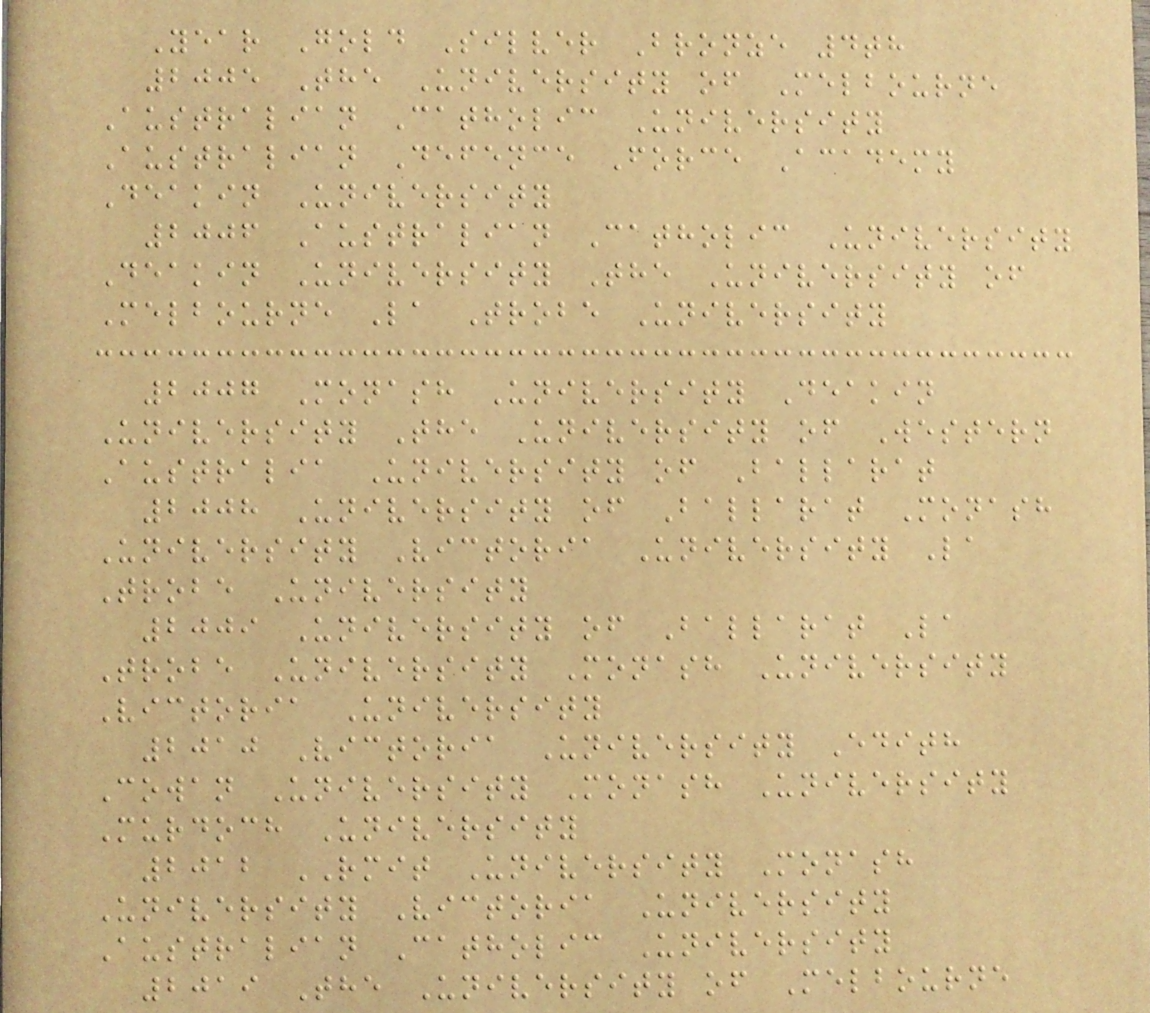Year Gold Silver Bronze 4th
2005 The University of Melbourne
Australian Catholic University
Australian Defence Force Academy
Deakin University
2006 Australian Catholic University
Deakin University The University of
Melbourne La Trobe University
2007 Monash University Deakin
University The University of Western
Australia University of Ballarat
2008 University of Ballarat Monash
University Victoria University La
Trobe University
2009 University of Ballarat La
Trobe University Monash University
Victoria University
2010 Victoria University Edith
Cowan University Monash University
Murdoch University
2012 RMIT University Monash
University Victoria University
Australian Catholic University
2019 The University of Melbourne
